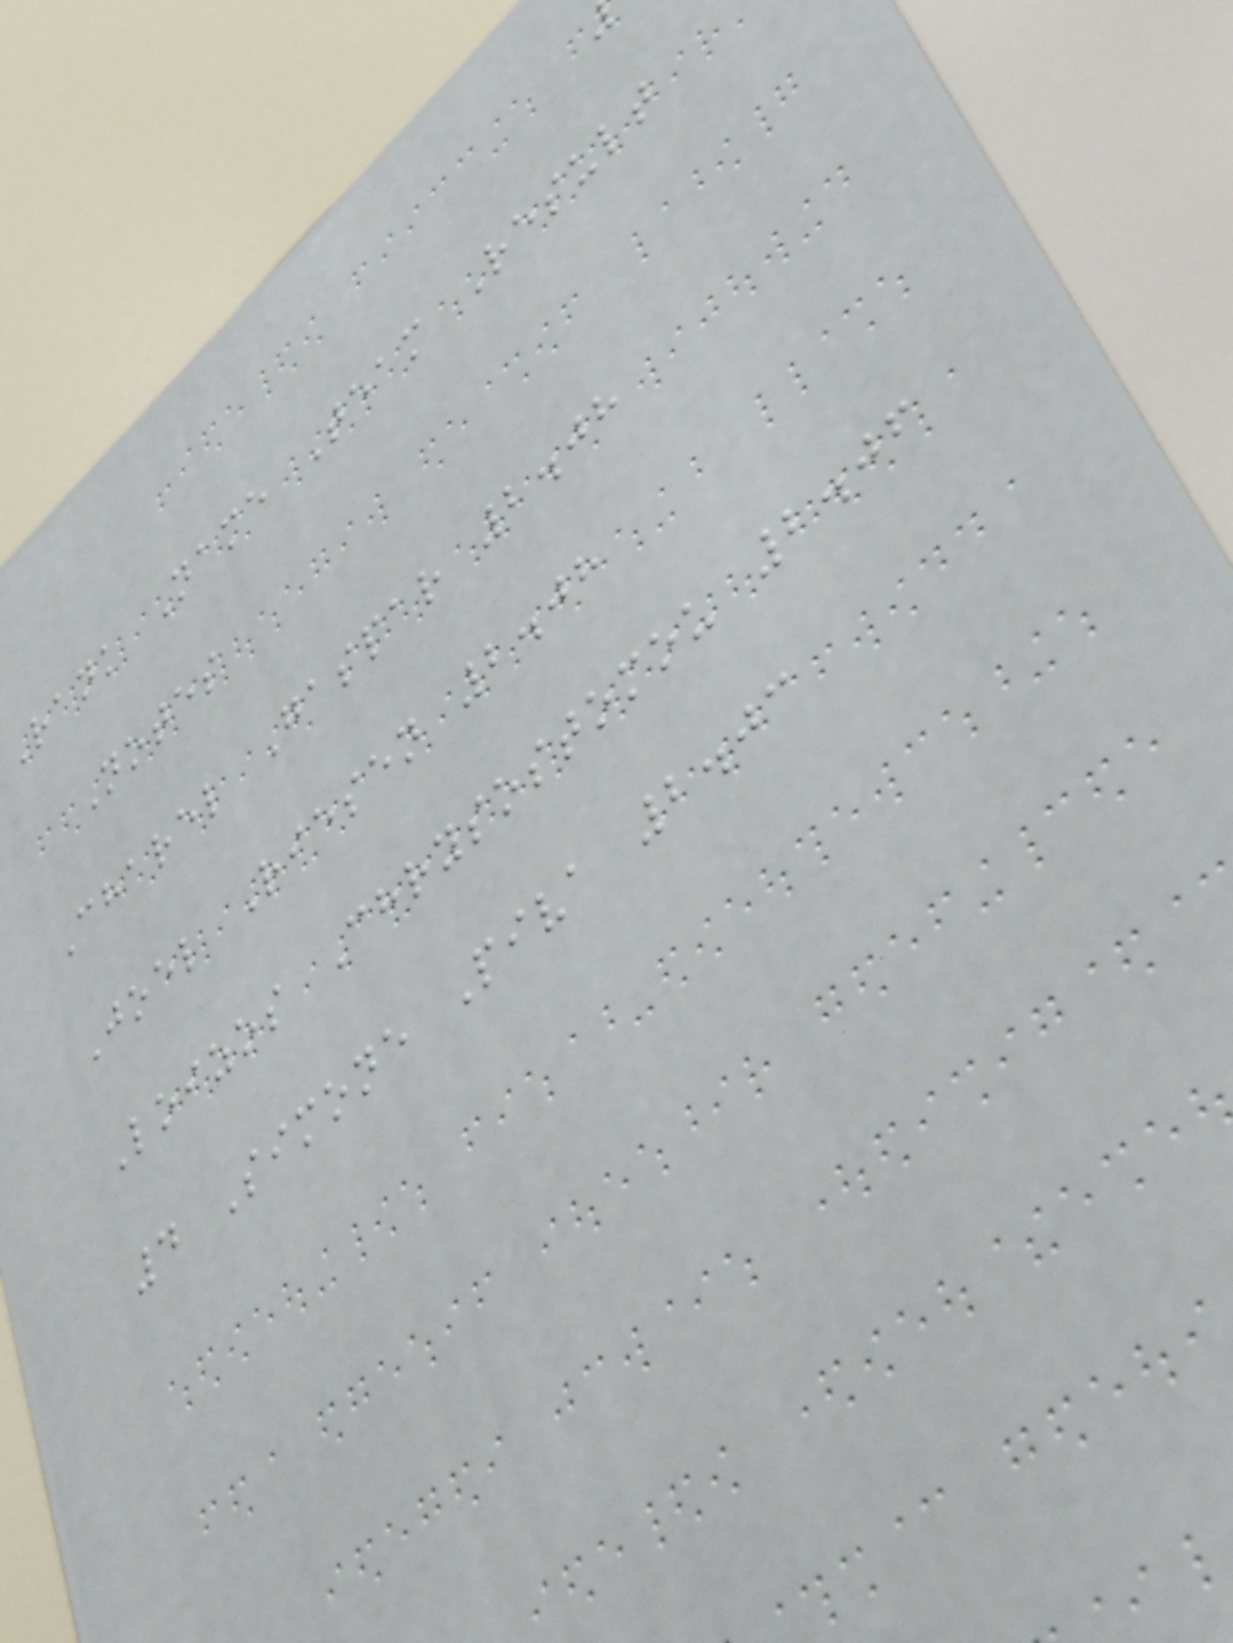Rank Name Team Result
Notes
Charel Gaspar 2.08
Joel Riesen 2.08
Loizos Chrysostomou 2.06
4 Simone Piva 2.03
